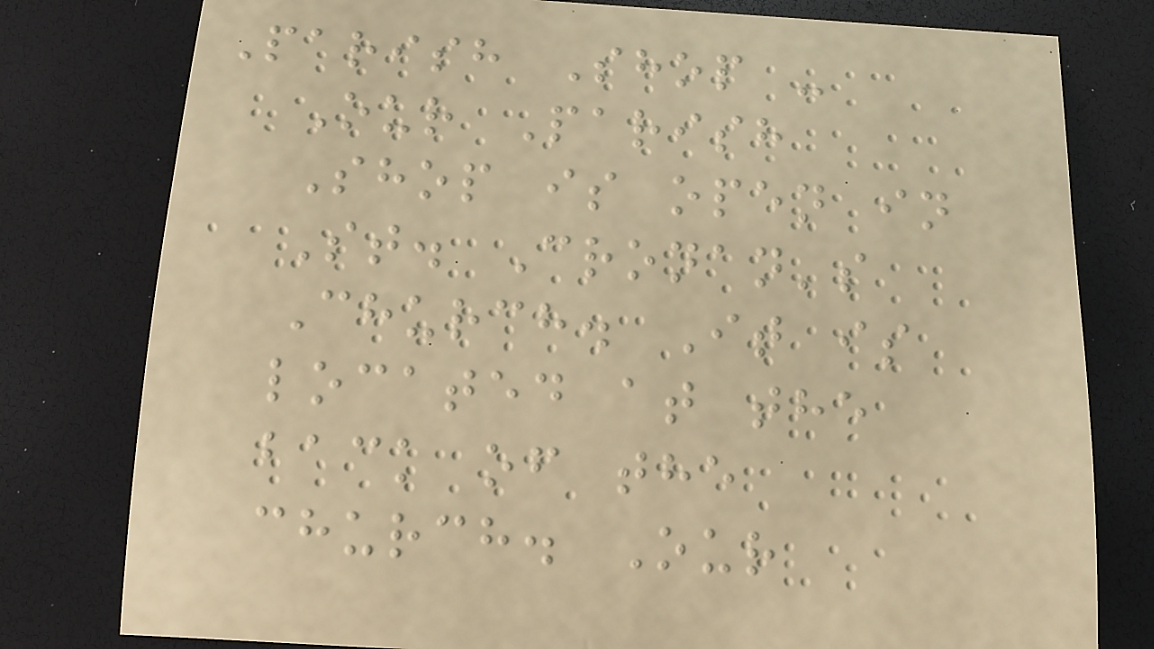Parish Shop -
Our Parish
Shop is open in
St. Cronan's
Church. It is
located at the
back of the
church. Our
